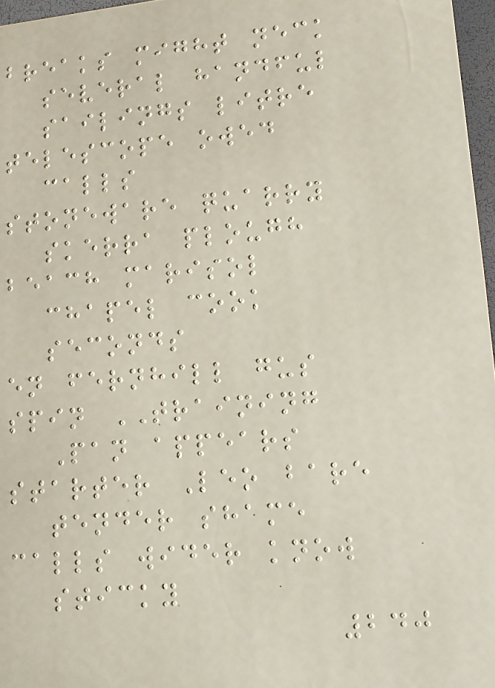breaks might neck
several handful
sailings litre
telescope owed
calls
stoneware quarry
skerra plough
beach marisol
chapel cook
seconds
en fernhill gus
spin TRAINING
Pan appears
starter Leo bare
tender shame
calls wider know
sticky
240
